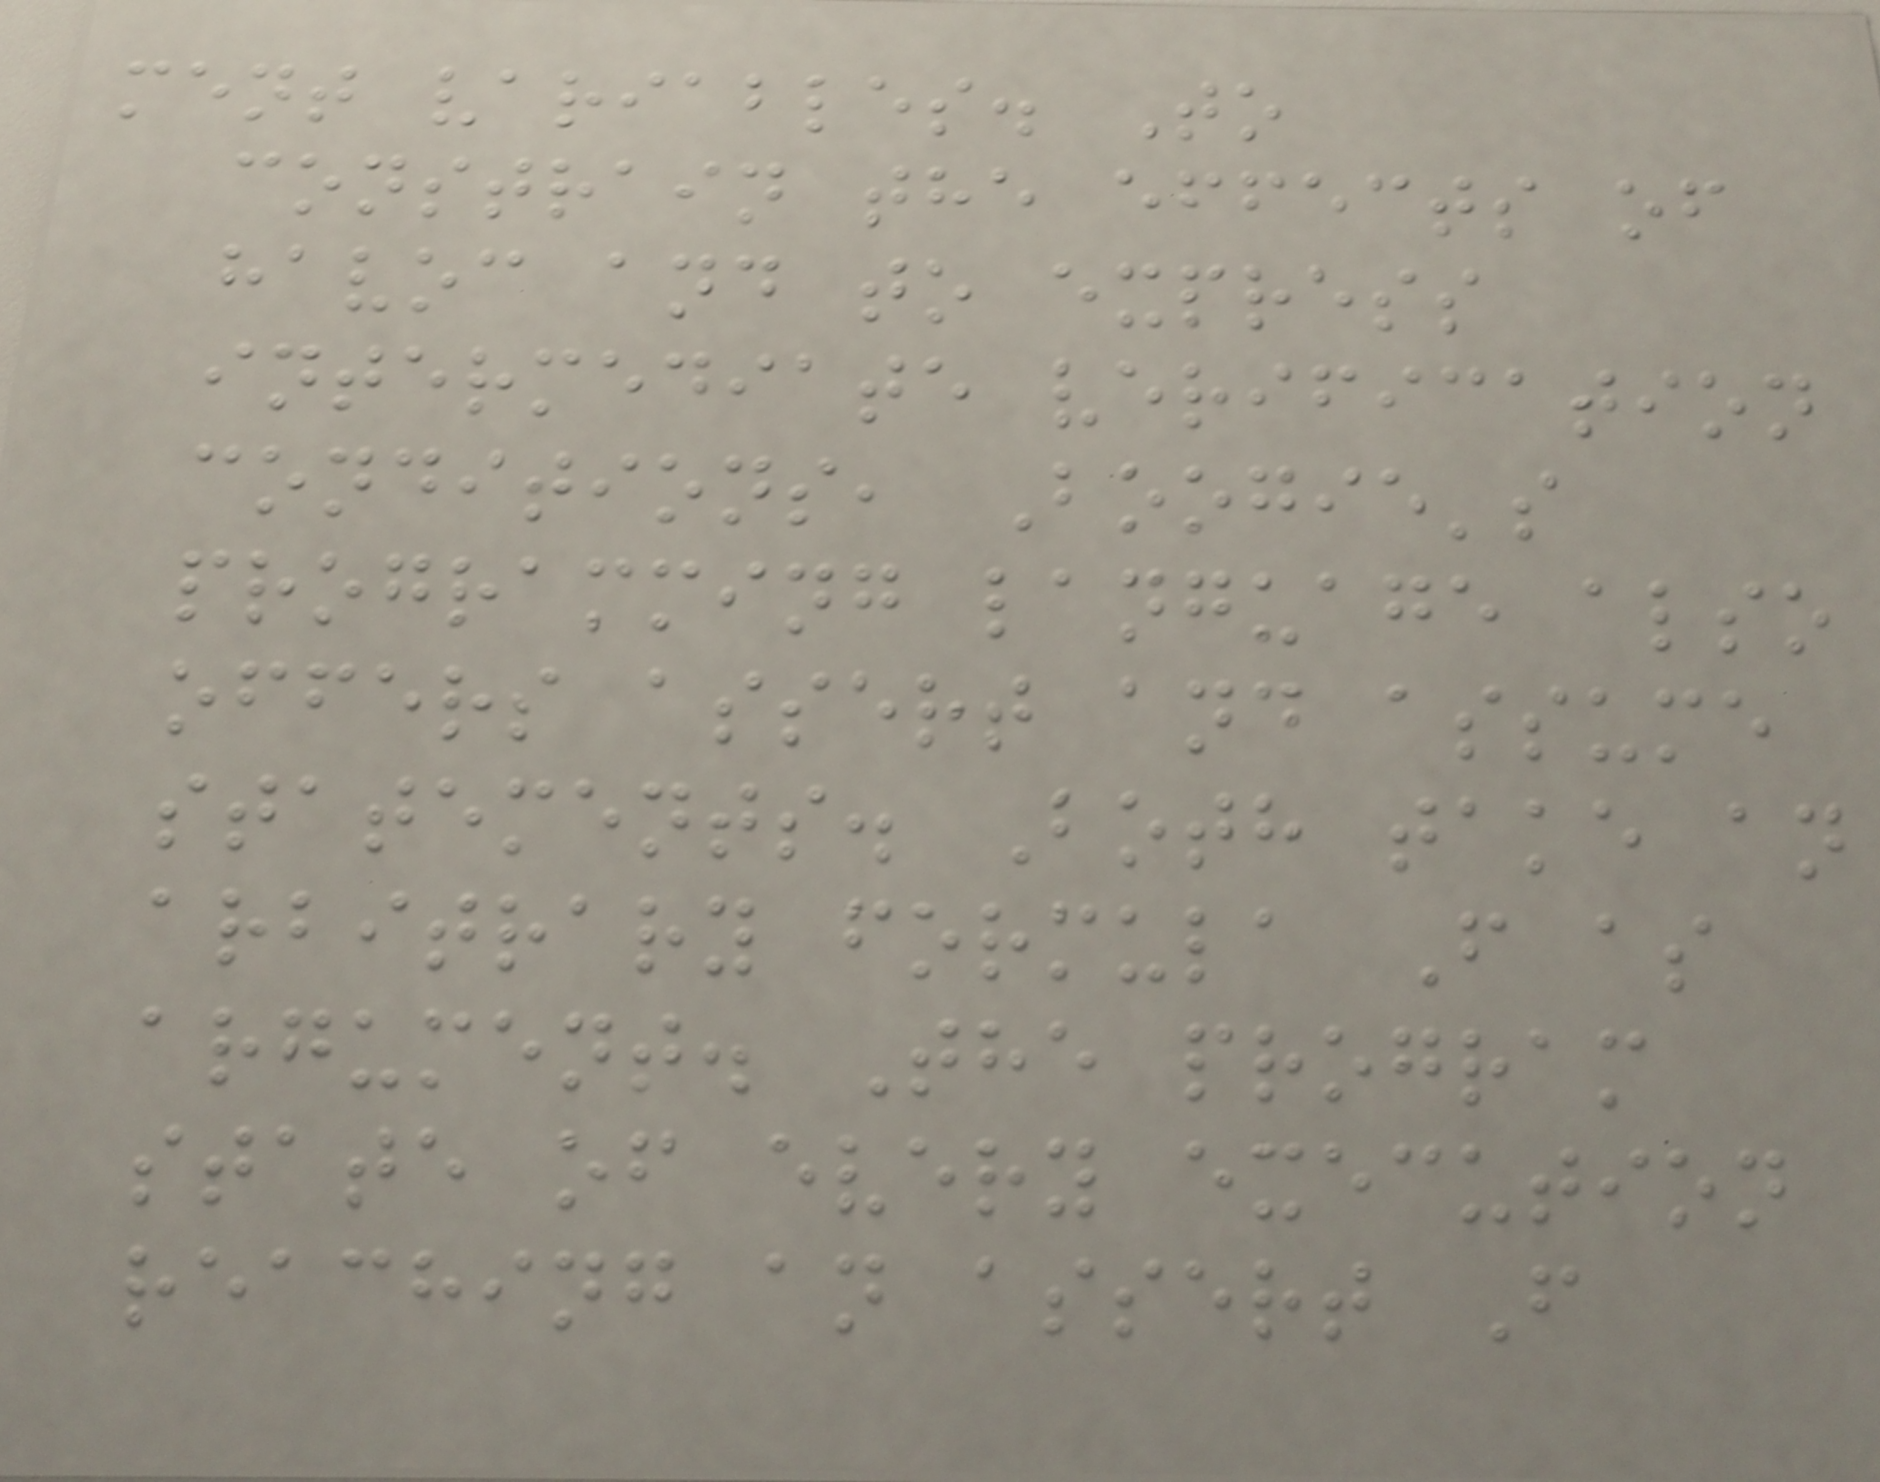ment variables. To
constrain the effects of
havoc and to express
intermediate verification
conditions, Boogie's
programming language also
offers assert and assume
statements. Both take an
arbitrary formula F as
argument. The program
state of every execution
reaching an assert F
